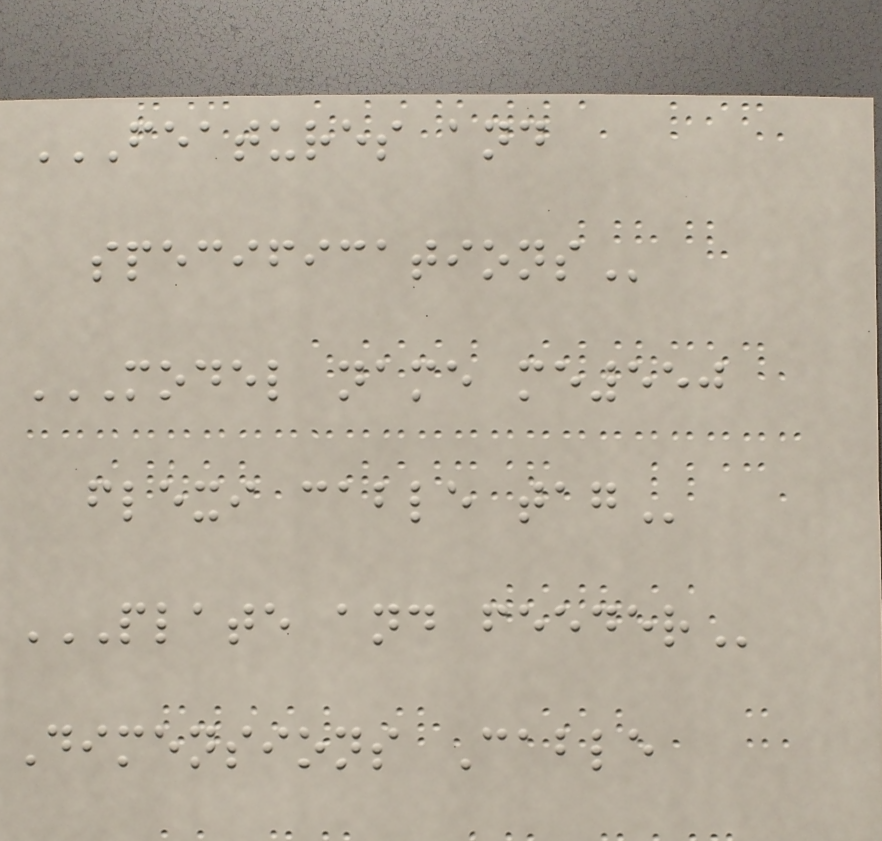FEATURES AND
SPECIFICATIONS
MODEL NAME ME550
FLEXI CABLE TAG
PLATE AND FEEDER
Dimensions Cable
